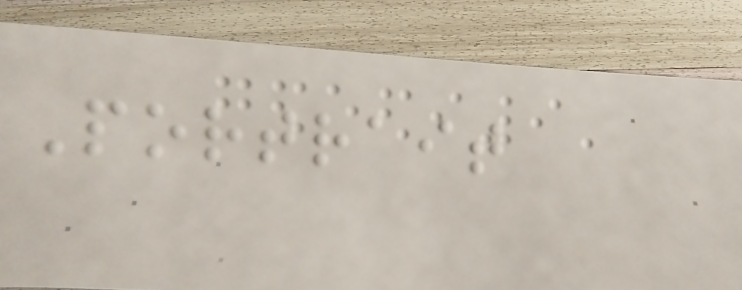Portrait
